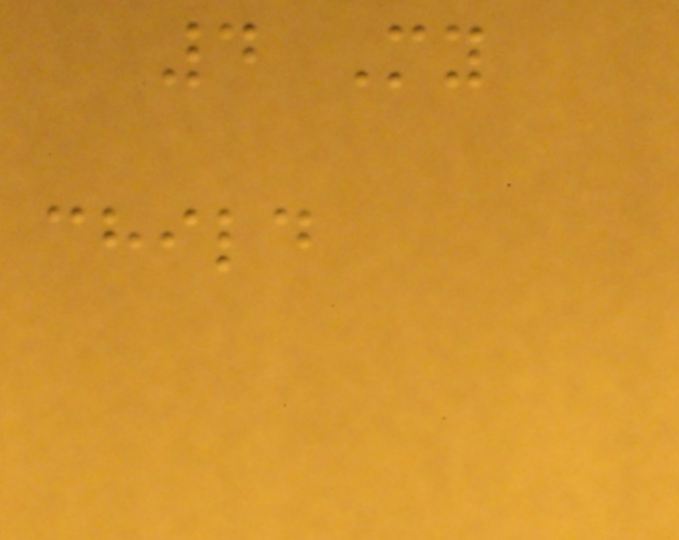4 My
child
